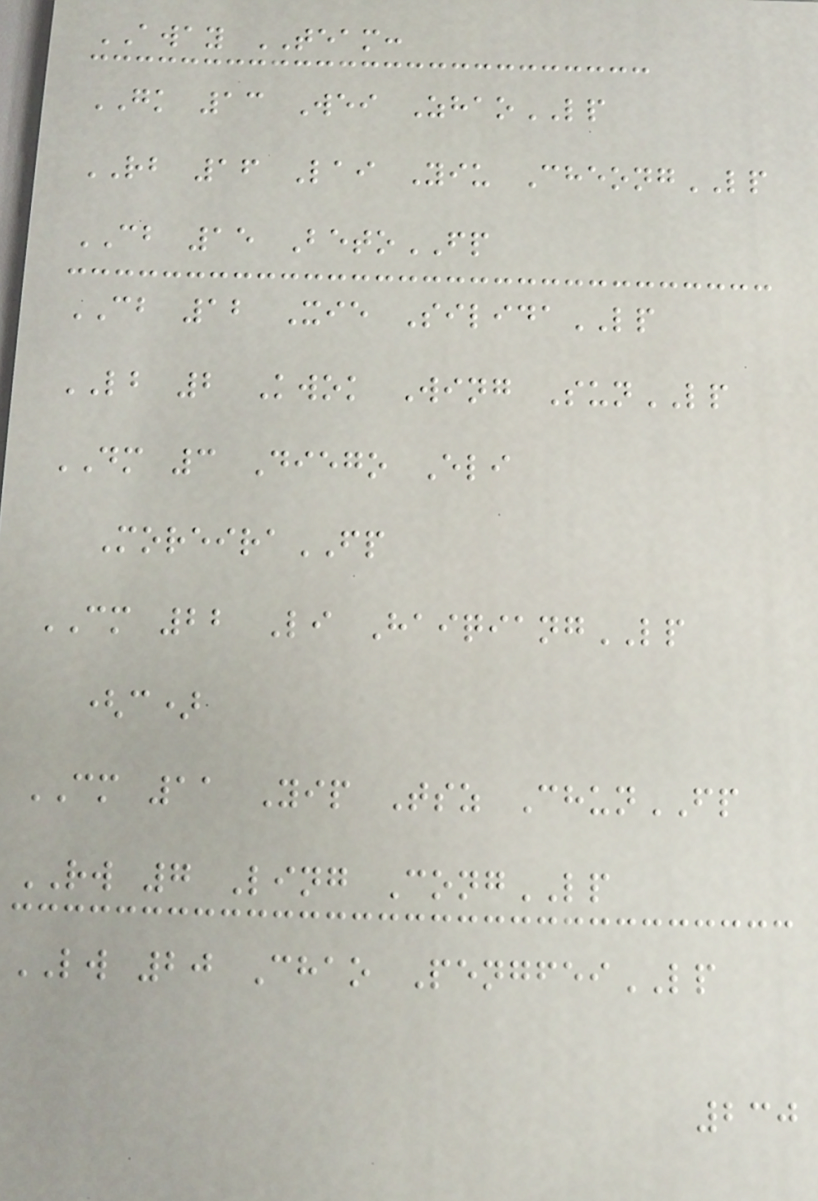AWAY TEAM:
GK 13 Wei ZhaoLP
RB 16 Lai Yiu CheongLP
CB 15 BetoFP
CB 12 Xie SilidaLP
LB 2 Kwok Wing SunLP
DM 3 Diego Eli
MoreiraFP
CM 22 Li HaiqiangLP
(c)
CM 11 Yip Tsz ChunFP
RW 7 Ling CongLP
LW 20 Chao PengfeiLP
230
